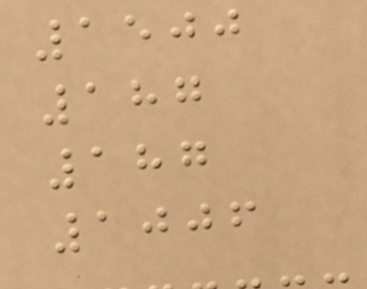1500
187
187
1006
